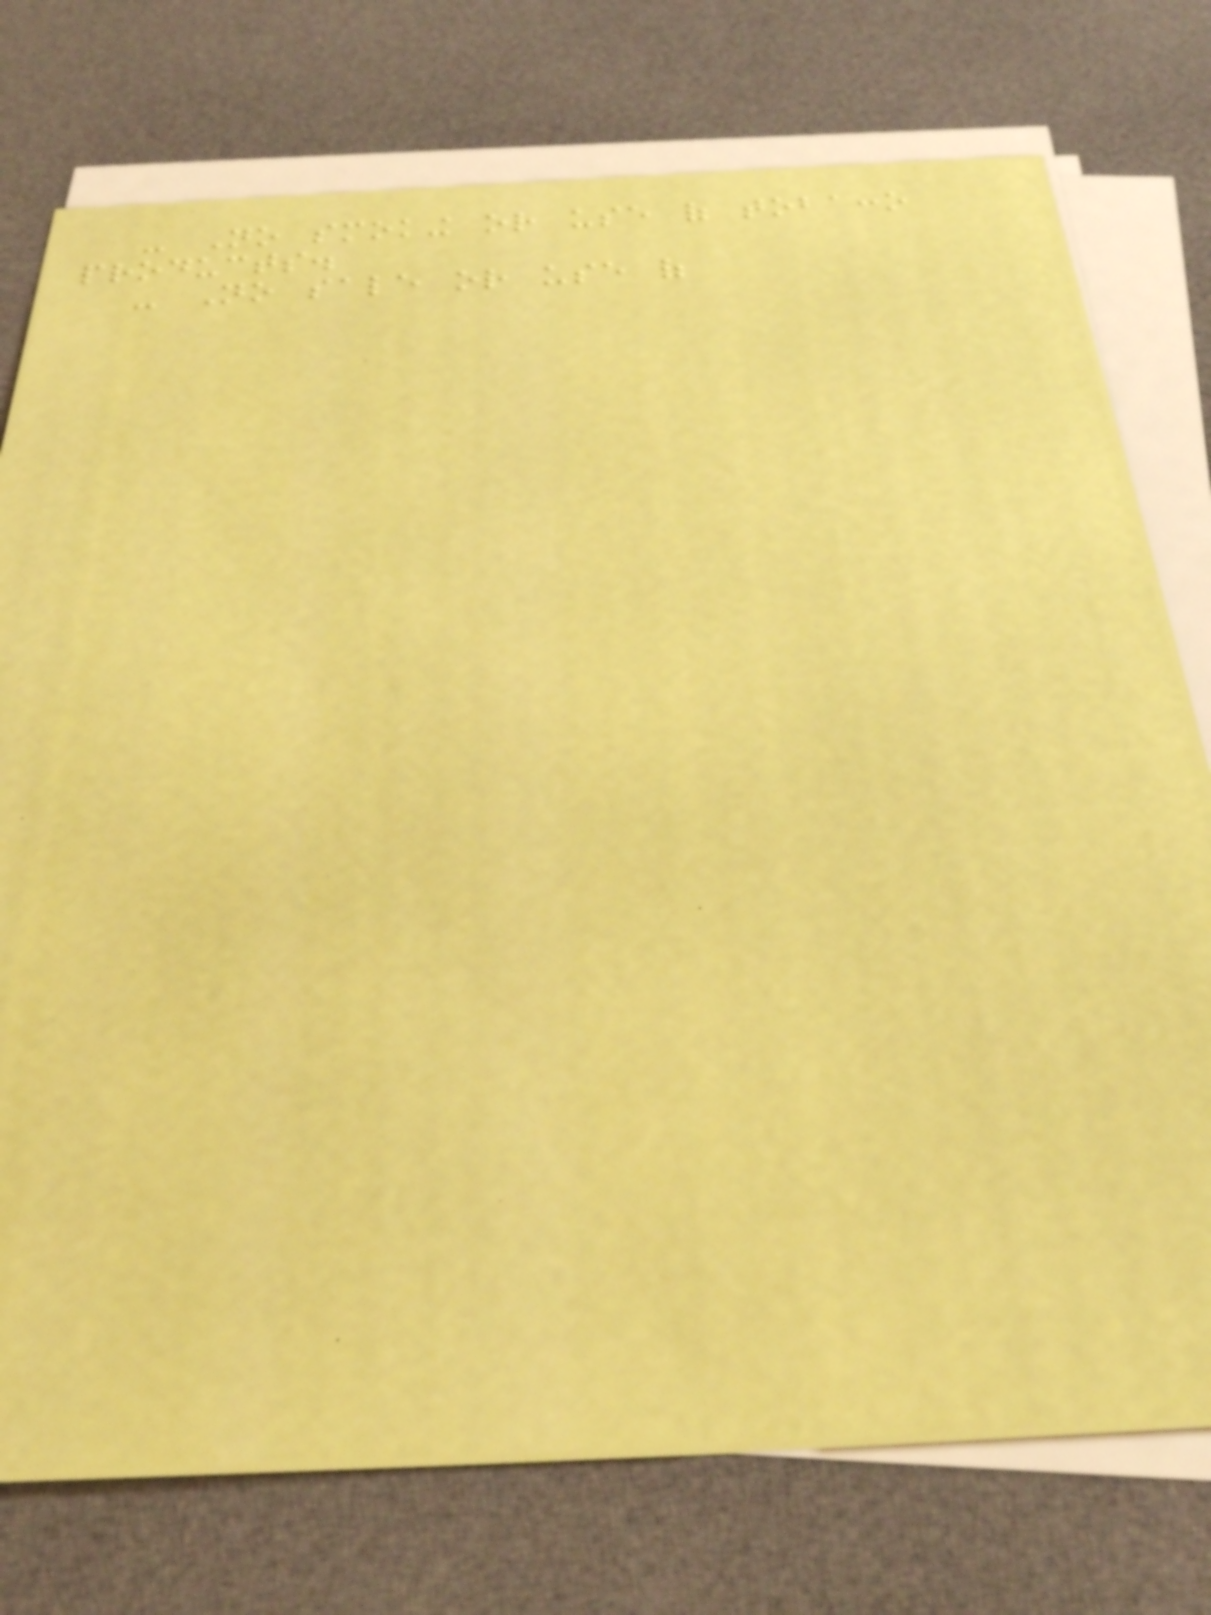- No smoking or use of tobacco
products.
- No sale or use of
